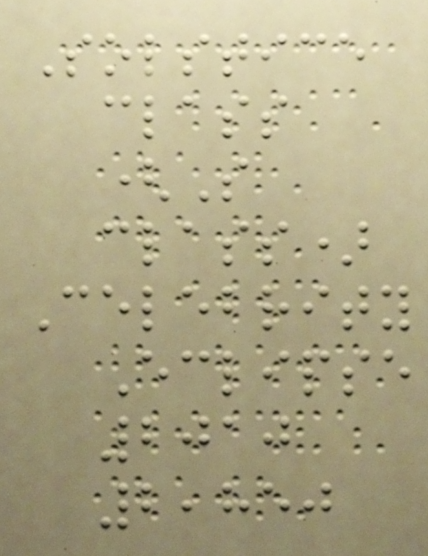Solstice
class
(S
class)
Celebrity
Eclipse
2010
2,850
